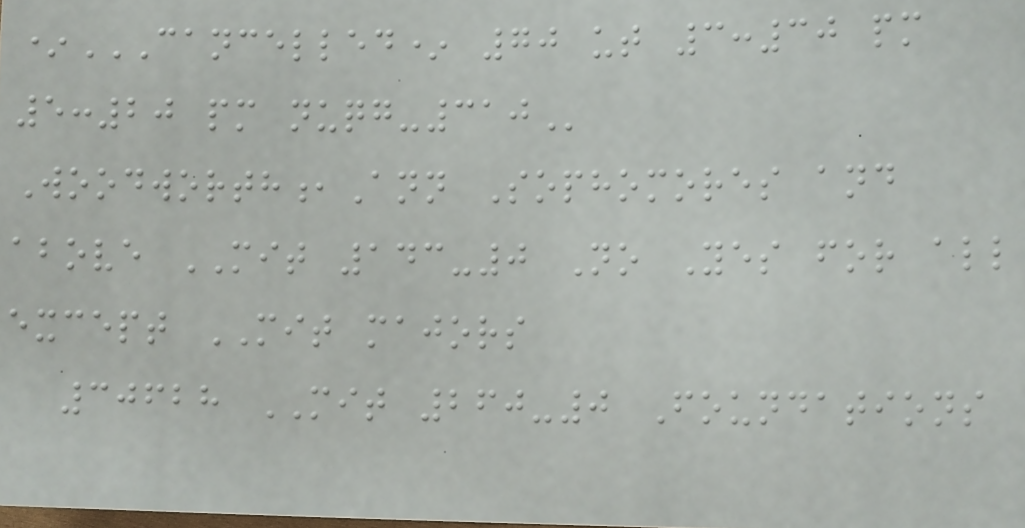*CANCELLED* 70 UT 3:30 PM
5:20 PM NUQG-310
Woodworth,Ann Sophomores and
above MIT 143-0 No Yes for all
except MIT majors
30628 MIT 260-0 Foundations
